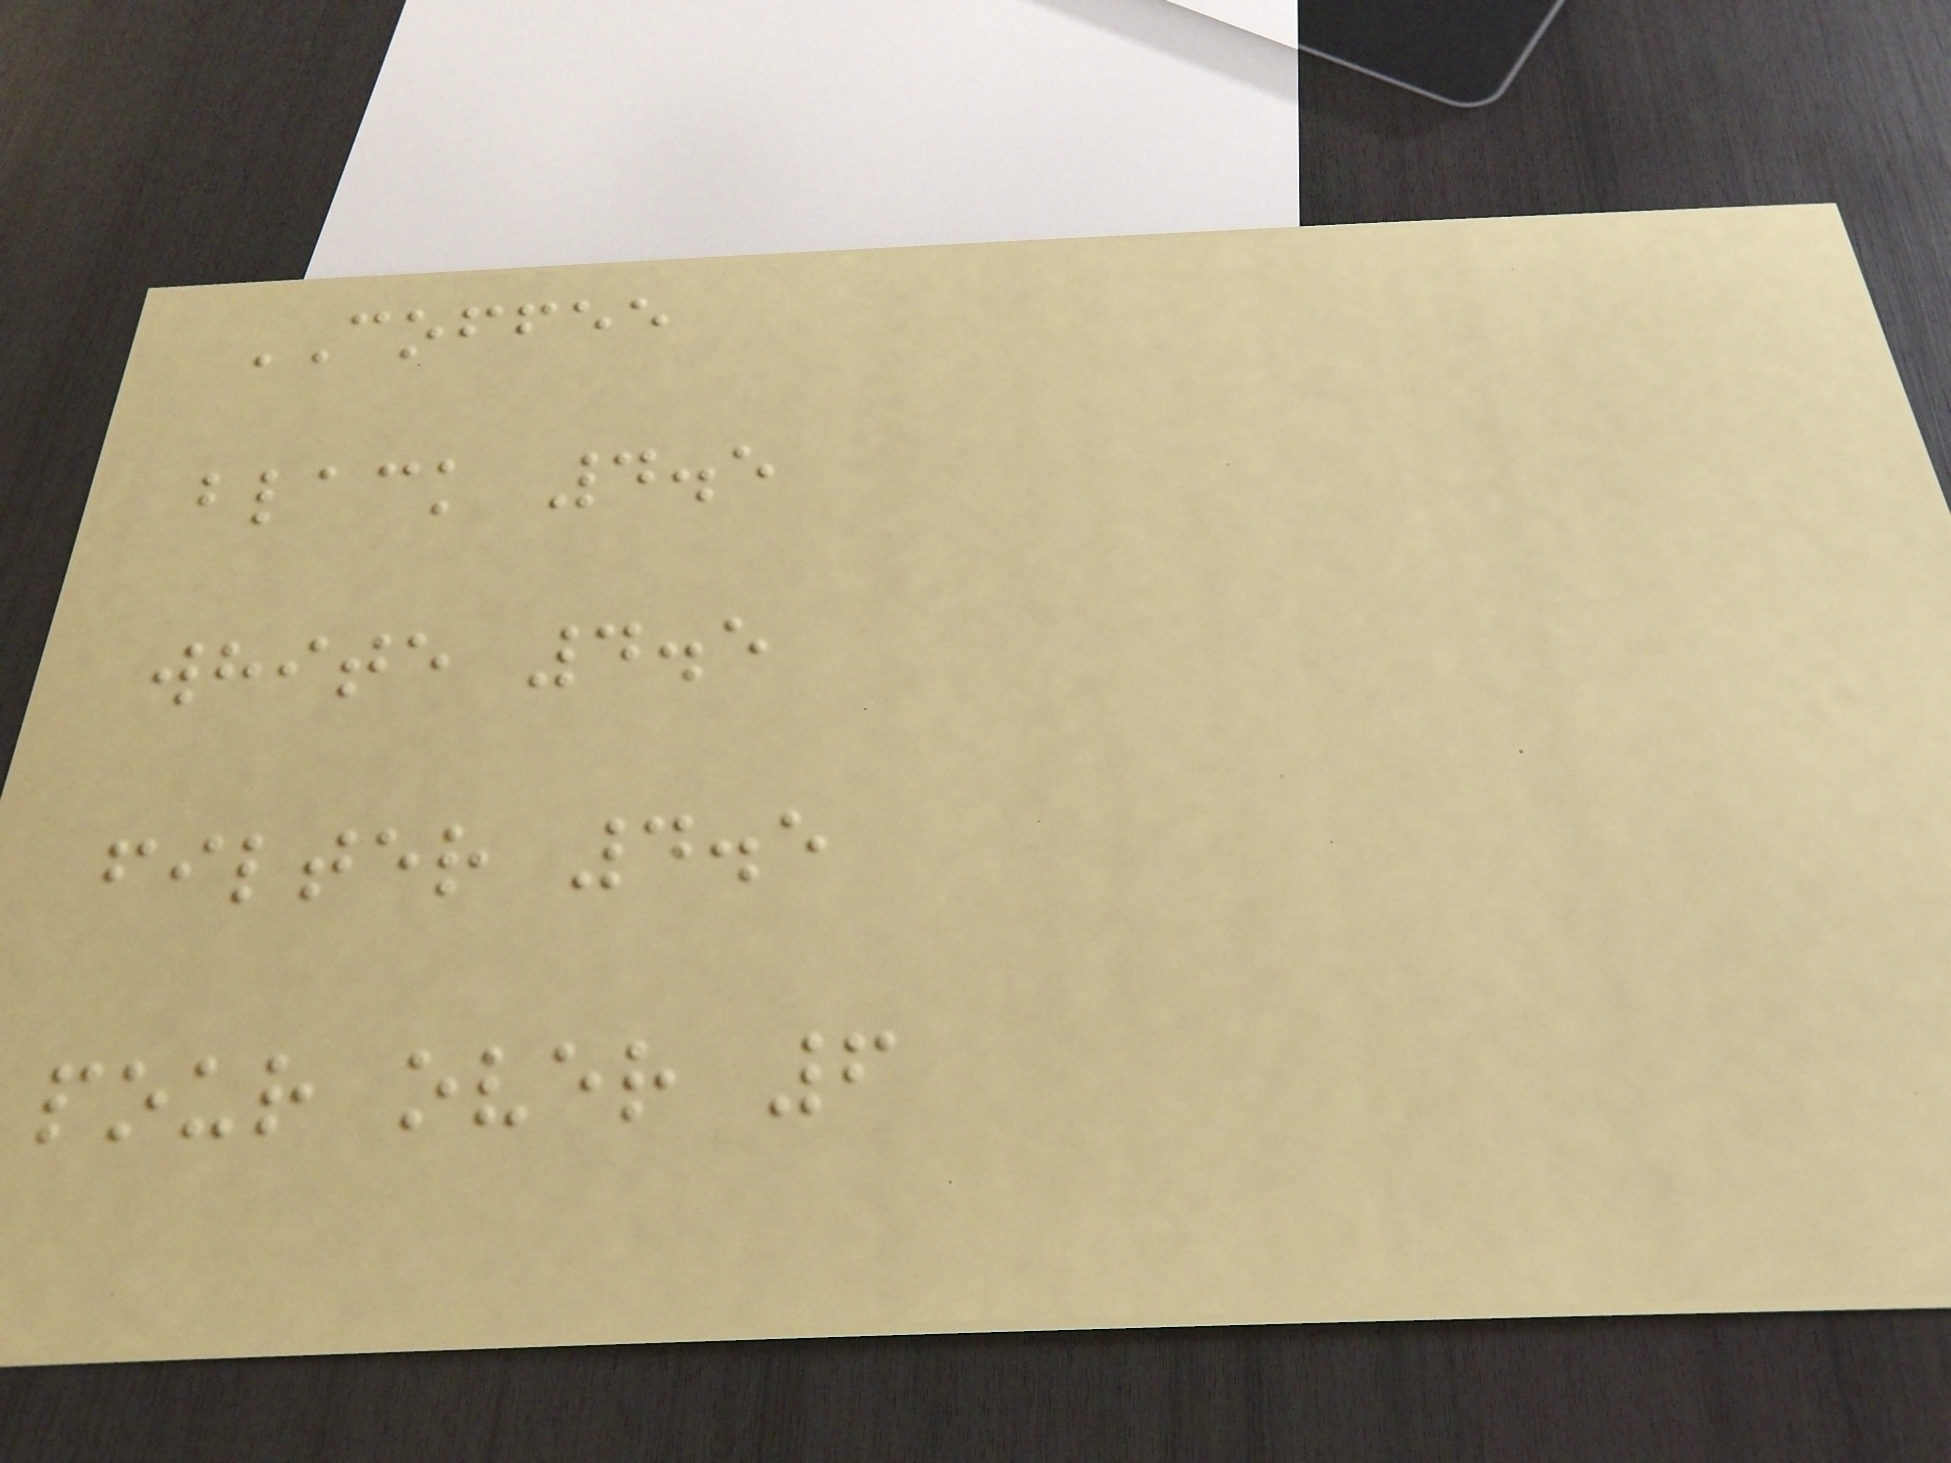COFFEE
black 4.5
white 4.5
filter 4.5
pour over 6
